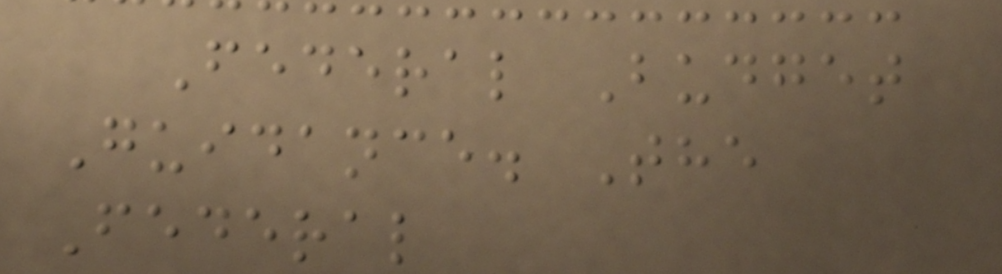Federal Budget
Guidance. The
Federal
